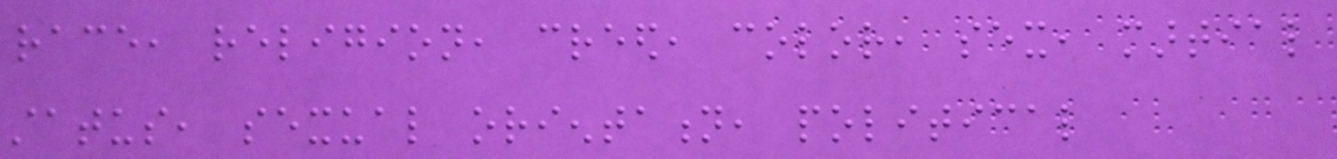race, religion, creed, color, sex, martial
status, sexual orientation, political
